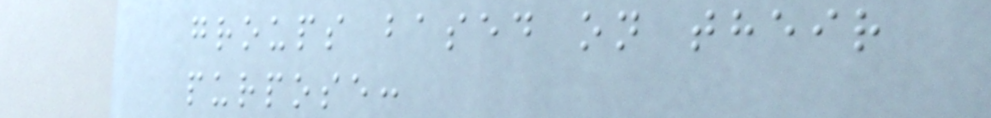groups based on their
purpose:
